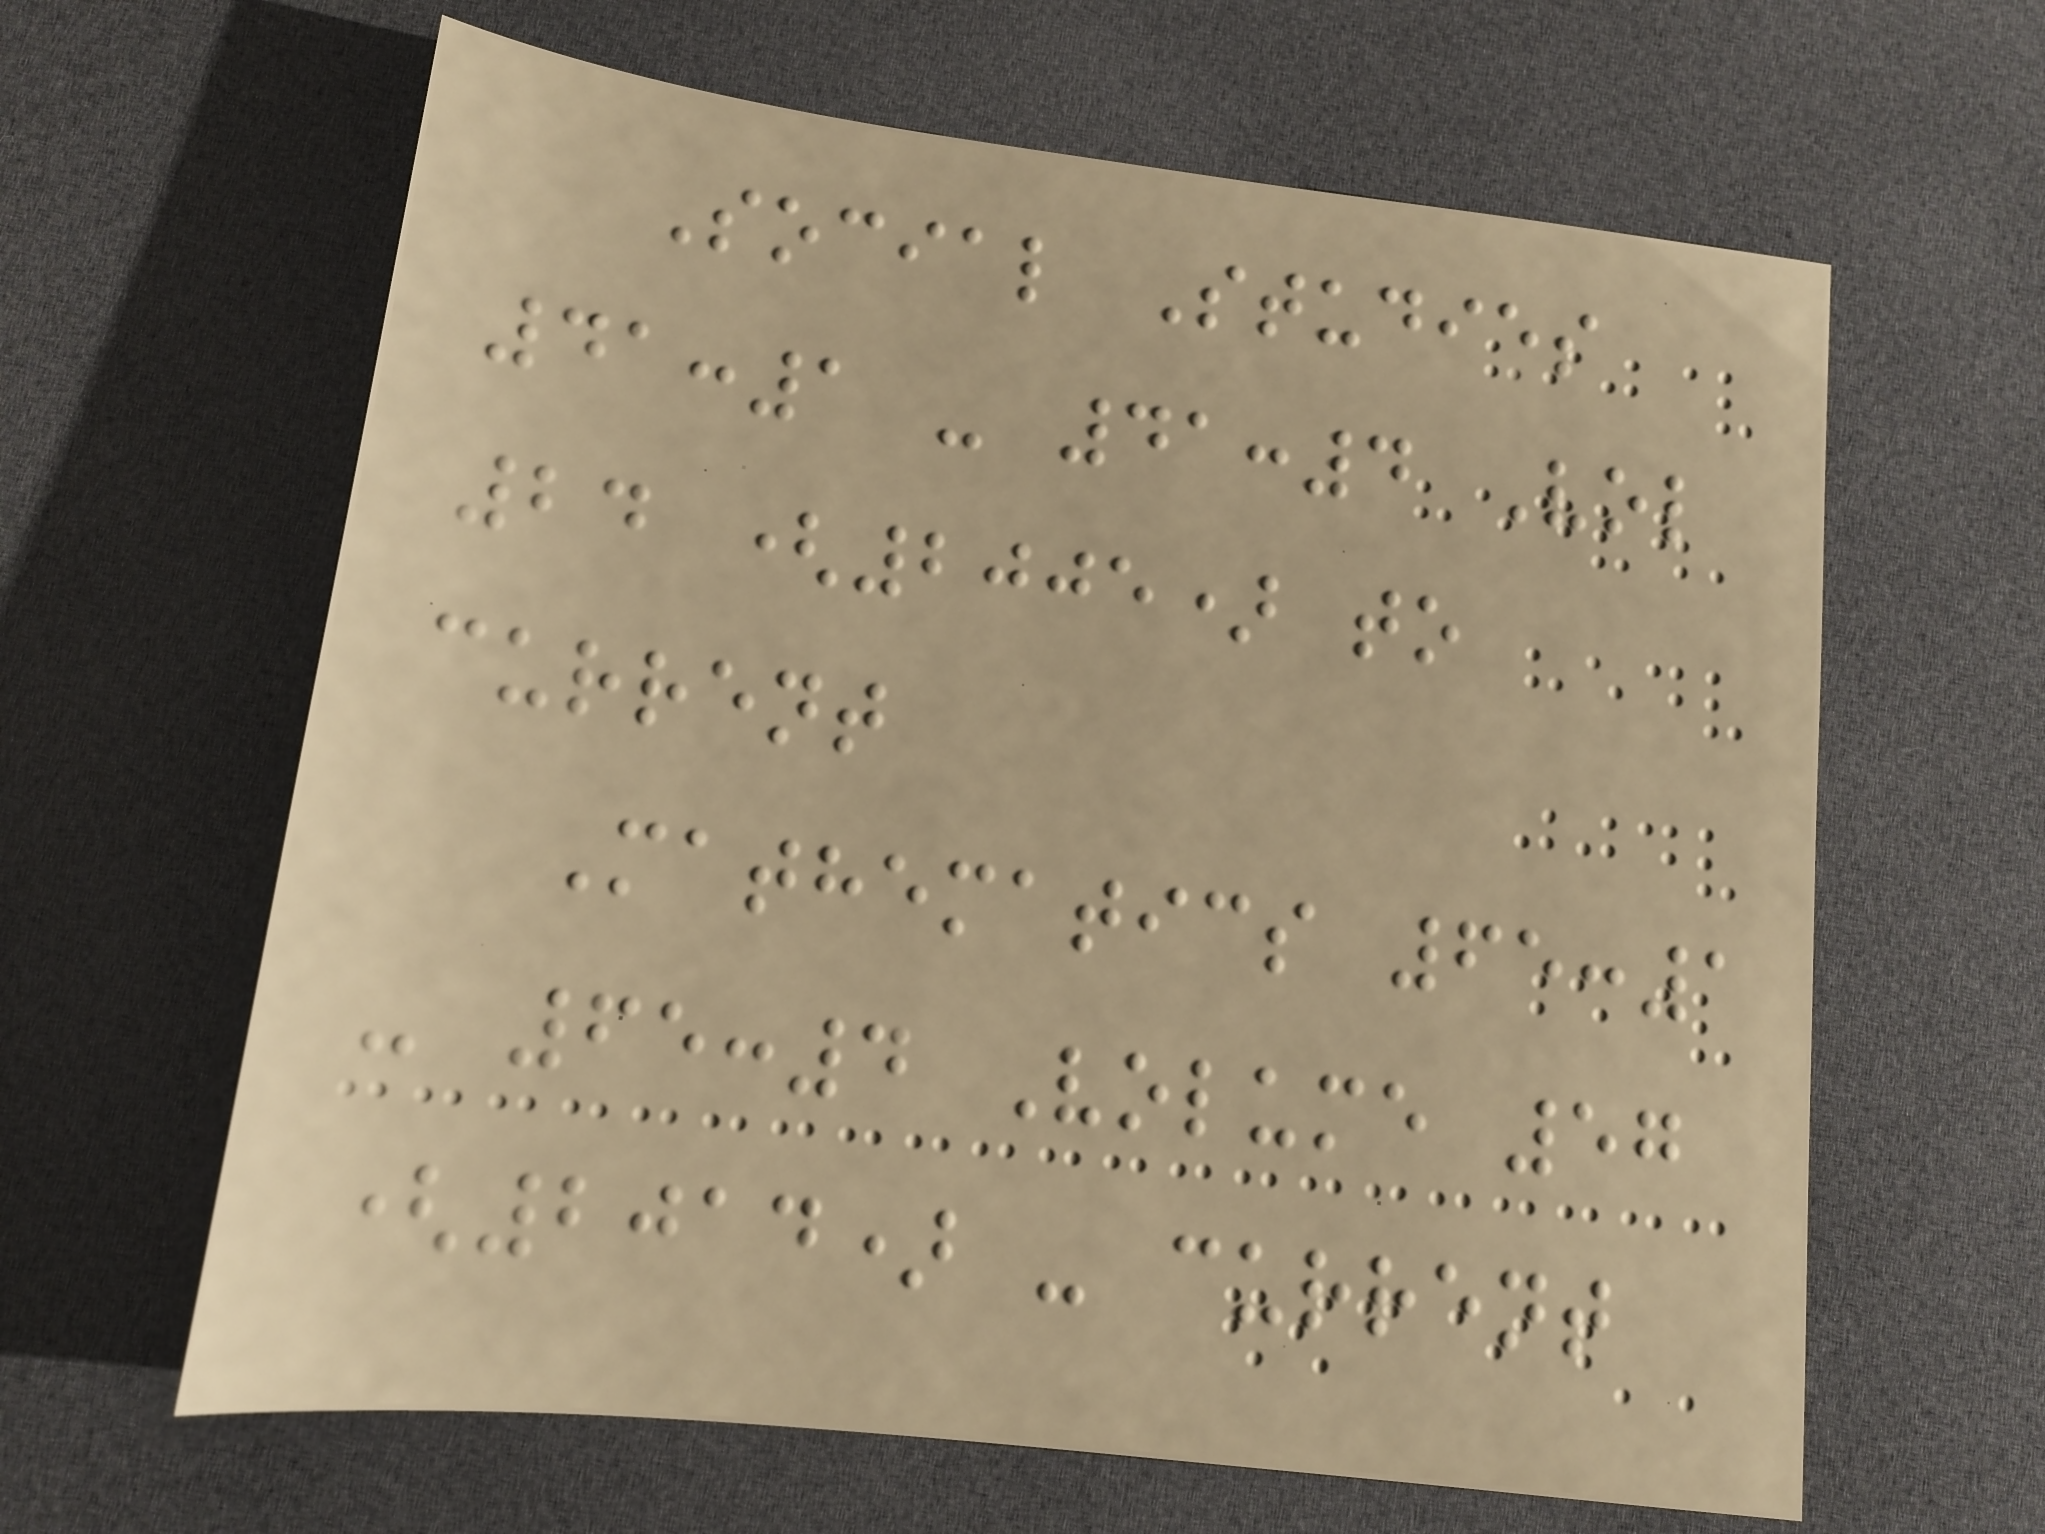Social Studies
41:1 - 41:4 Vol
24 (2005) to
current
Mathematics 65:1
- 65:4 Volume 57
(2014) - current
